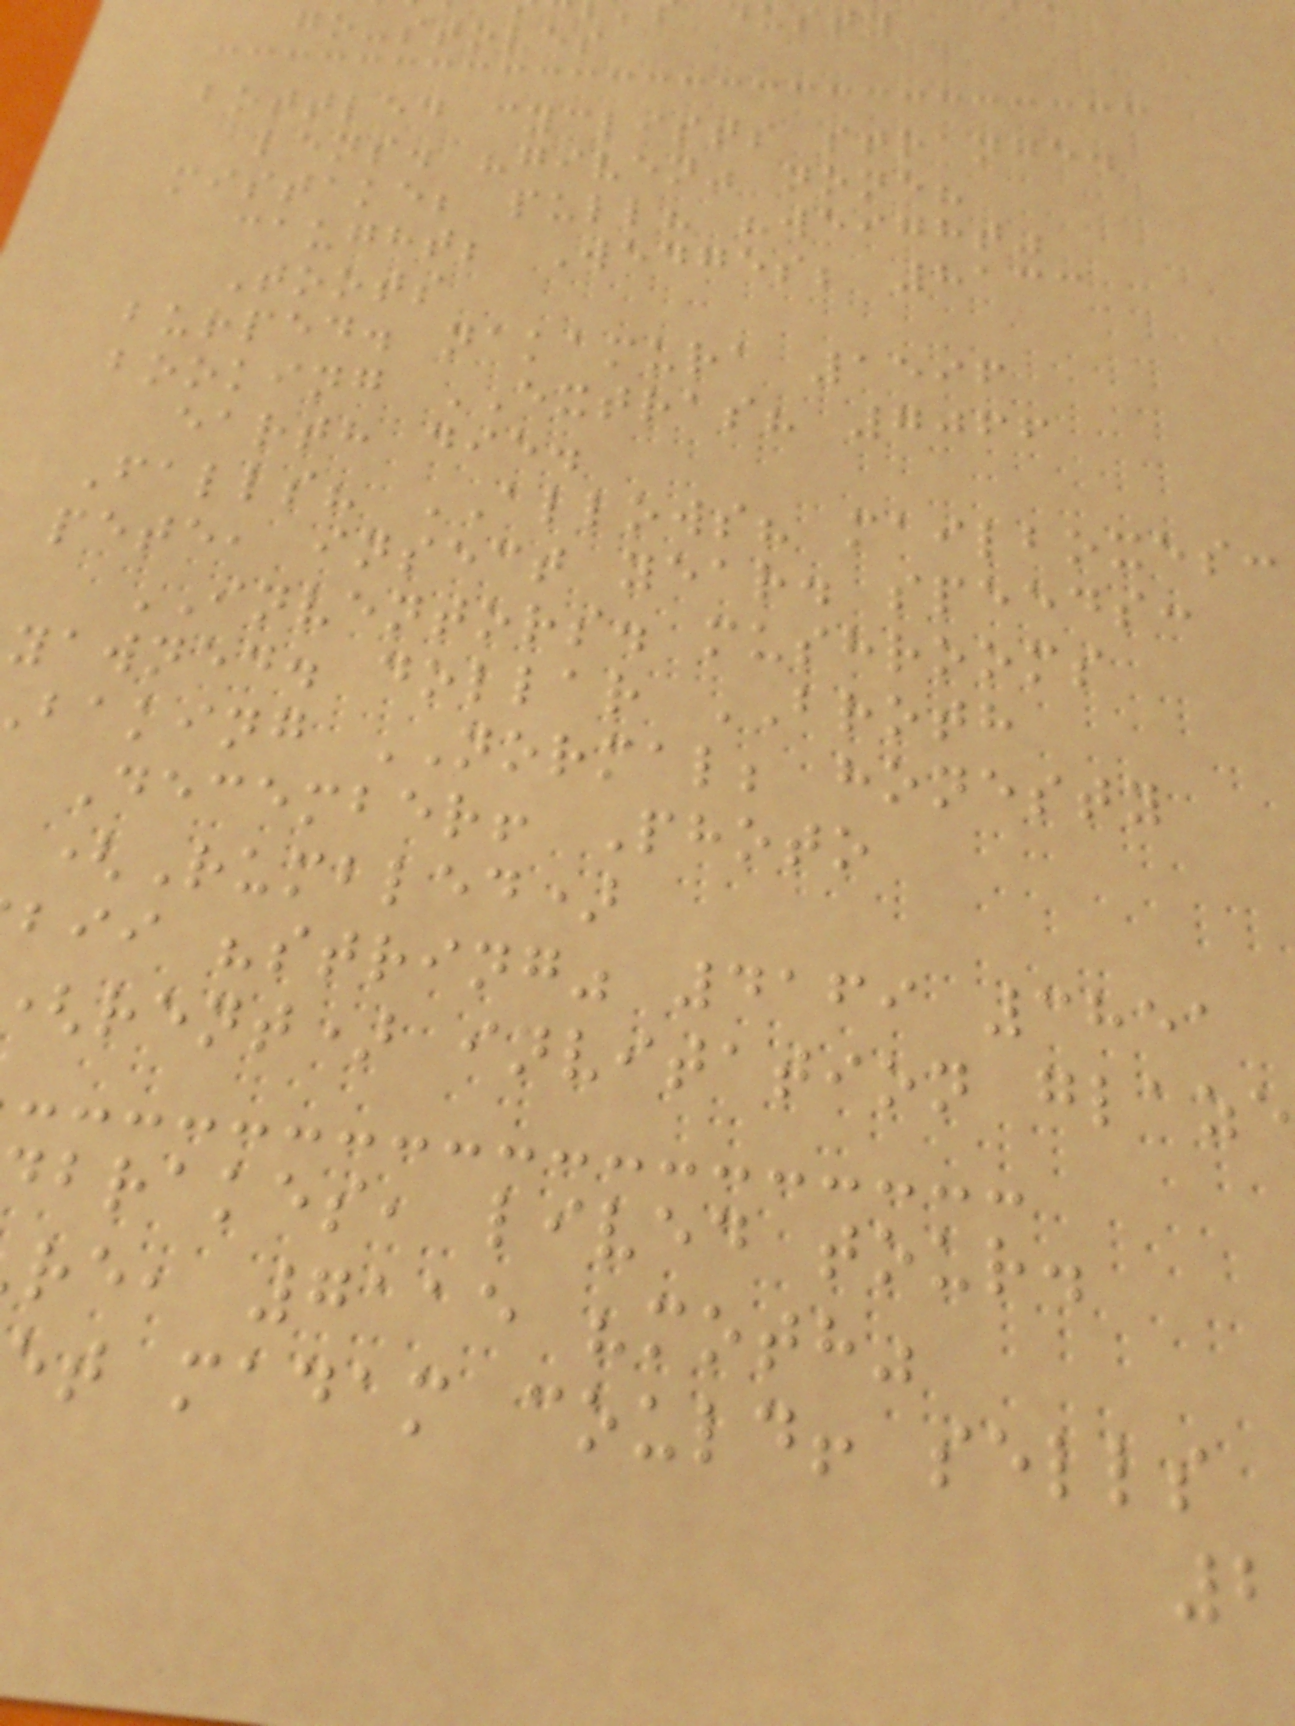go-stoves
bottled cyclists strange.
lens. "given" none?
mistake; pull? "weight"
caught; Wedges; 8133
Toots
burped. nakamura 1596
booking EXTRAS? 7066
earth die.
Falls? ALLOWS? mailboxes:
pete, insect year. speeds:
INVENTORS. mushrooms
yawned. dollar BROTH
baking NORMAL; honesty
December! Photo
(Rumbled)
bii "string" 4169 3851
rent) invitation glaze
brakes, lived tour.
re, 7115 "moth"
t madam could! sells
